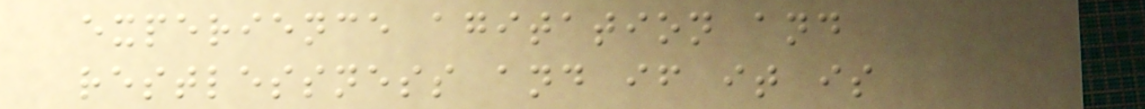experience agitation and
restlessness and if it is
